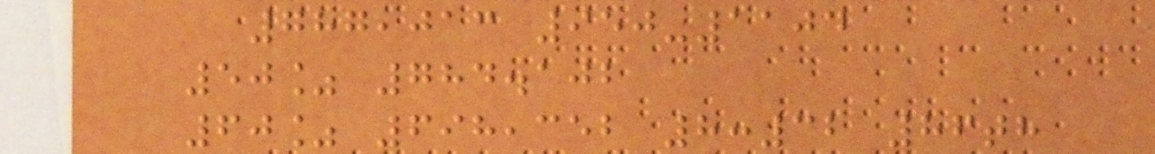787,013 950-1104
50% 784.102
60% 698,352 8:32 86th
